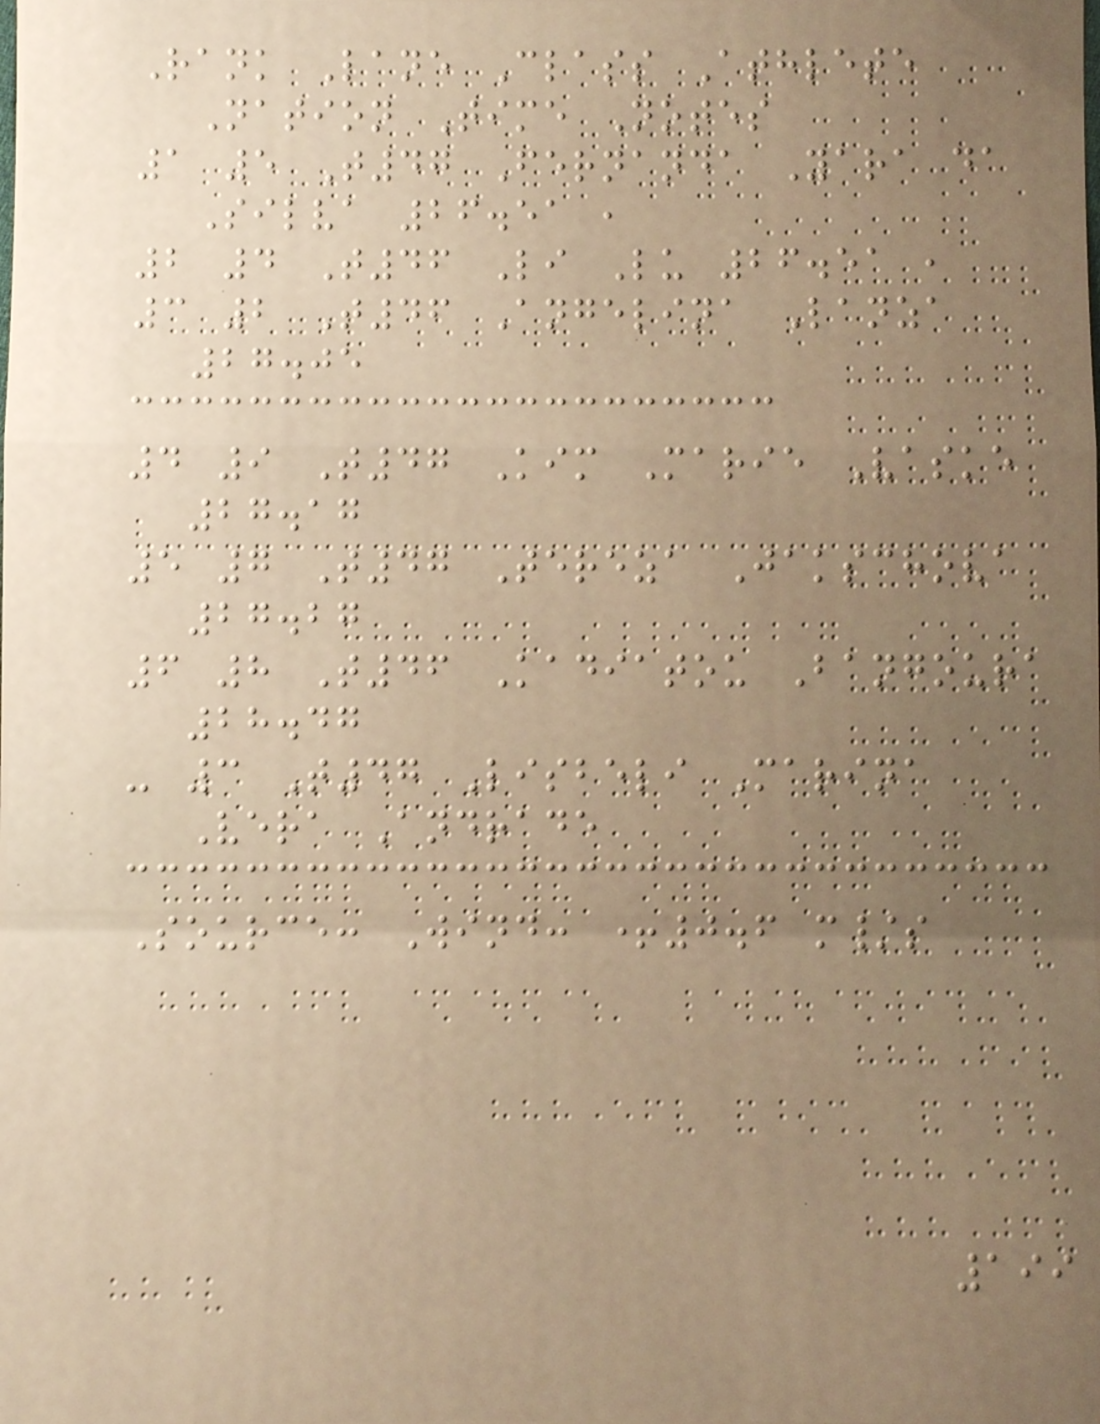Rank Lane Class Athlete
Nation Time Notes
1 5 T47 Fernanda Yara da
Silva 26.51 ,
2 4 T46 Li Lu 26.51 ,
3 2 T46 Angelina Lanza
27.05
4 9 T47 Kim Marie Vaske
27.17
5 7 T47 Tereza Jakschova
27.27
6 8 T46 Kadiatou Bangoura
28.47
- 3 T47 Lisbeli Marina
Vera Andrade
Source: Wind: +0.6 m/s
199
